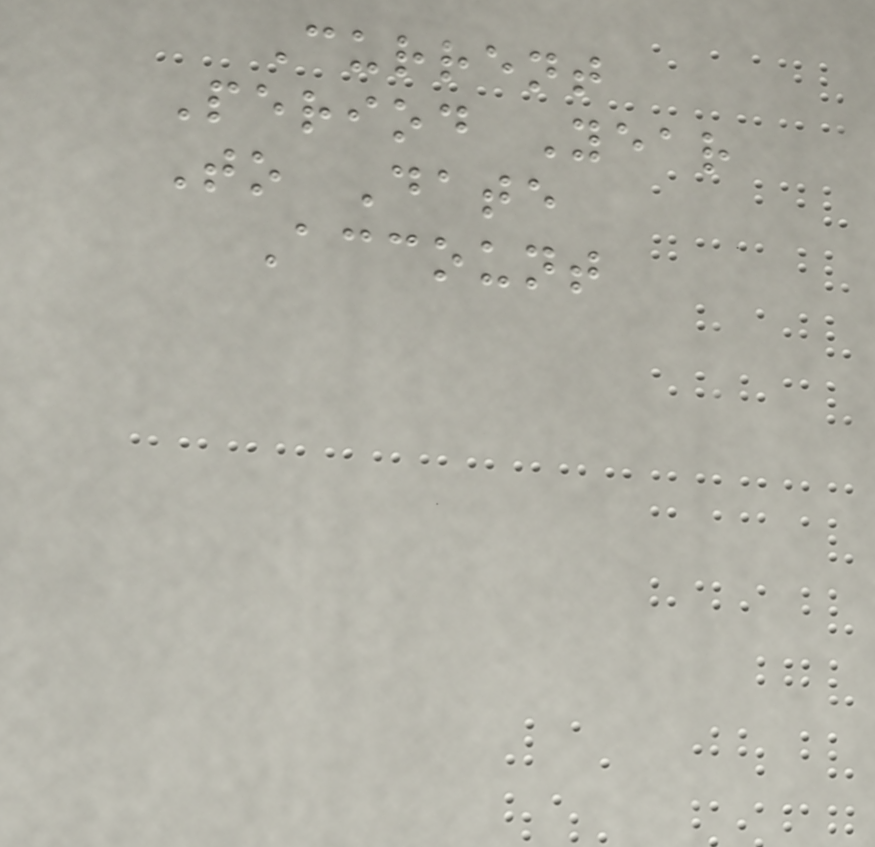Current
Period Year
To Date
Account
